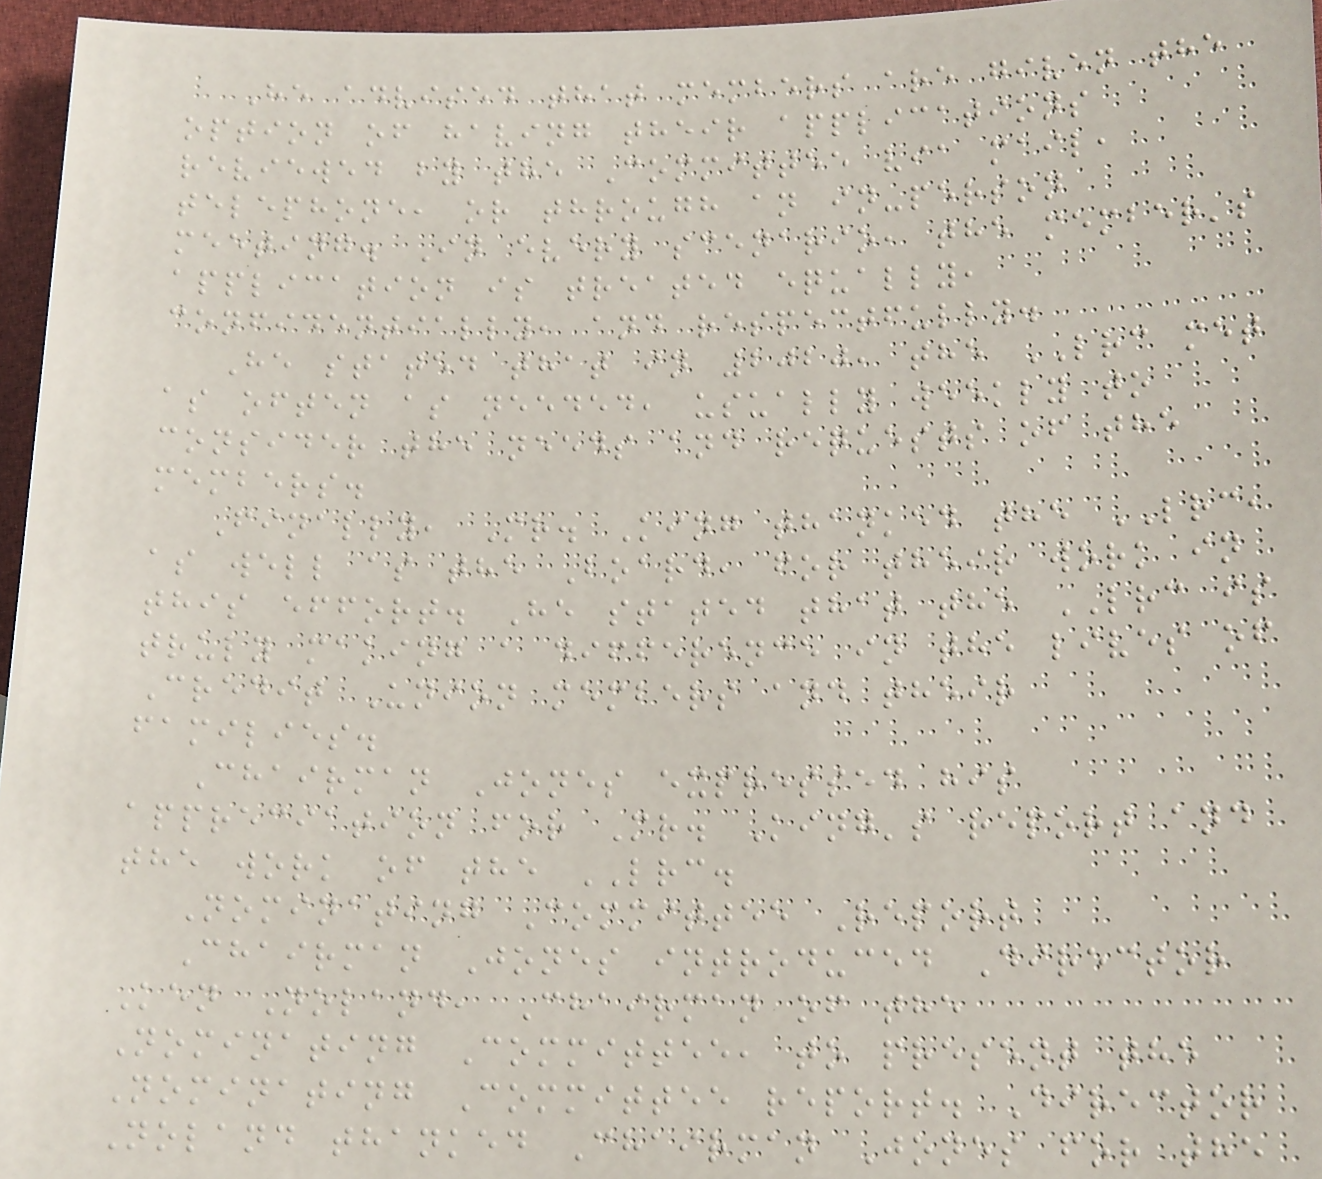He advised that members are given the
option of having their applications
reviewed by the Committee via mail,
telephone, or through an in-person
meeting. In every scenario, the member's
application is treated equally,
confidentially, and respectfully.
He stated that in 2020, the LRC met
as often as needed, usually weekly to
consider the needs and requests of the
members.
Finally, Mr. King thanked the LRC,
as well as the Board, for their work in
this effort. He stated that the LRC is
truly making a difference in the lives of
Credit Union members and their
families.
Chairman Jones expressed his
appreciation for Mr. King's report and
the work of the LRC.
Nominating Committee Report
Chairman Jones introduced Director
Ken Noland, Chairman of the
Nominating Committee, to present the
Nominating Committee report. Director
Noland thanked Chairman Jones for the
